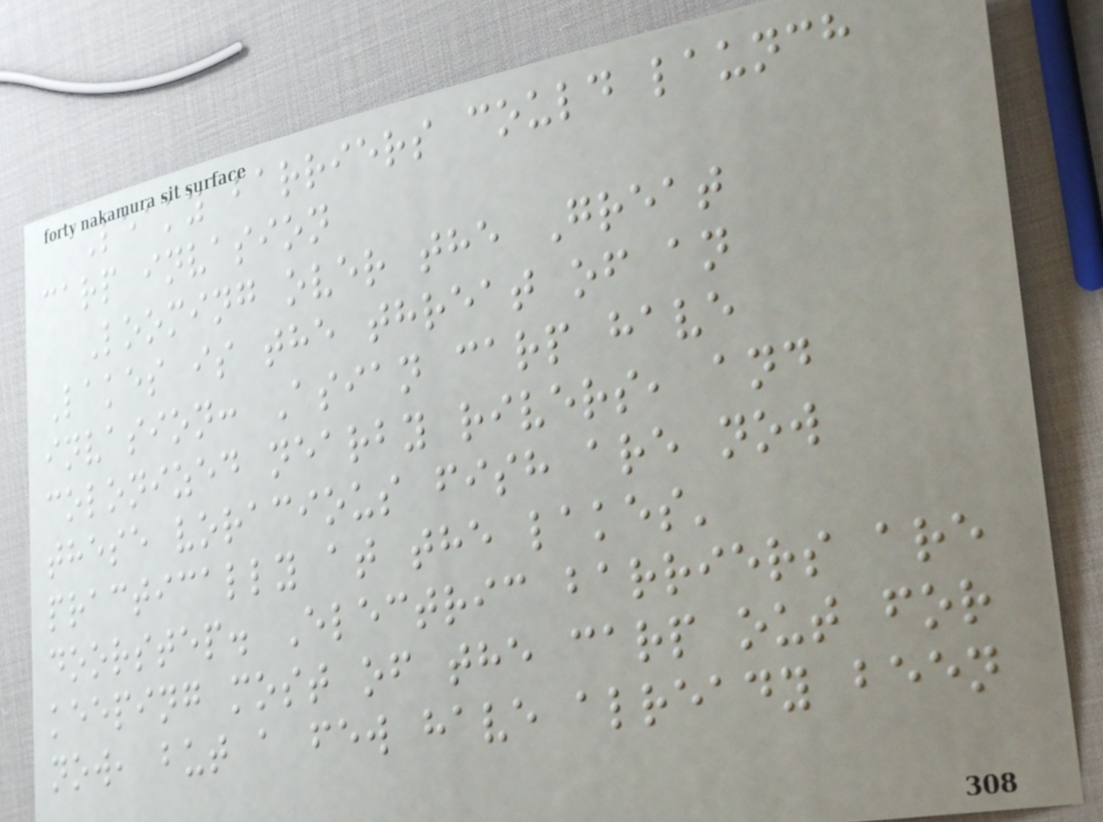Leaky barriers could launch
carp invasion
Looming over the Great
Lakes is the threat of an
invasion: Asian carp have
colonized nearby rivers, and
these voracious fish are now
practically at the lakes'
doorstep. Electric barriers are
keeping most of the carp out for
now, but a few have already been
